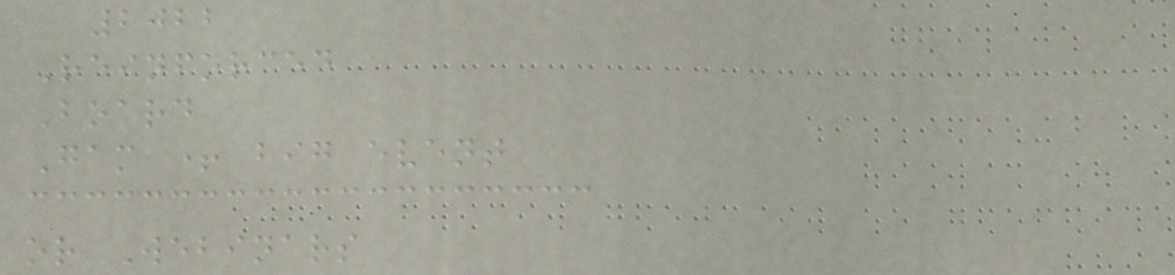2022
Reinforced
Board
Gam + big event
or Webinars
